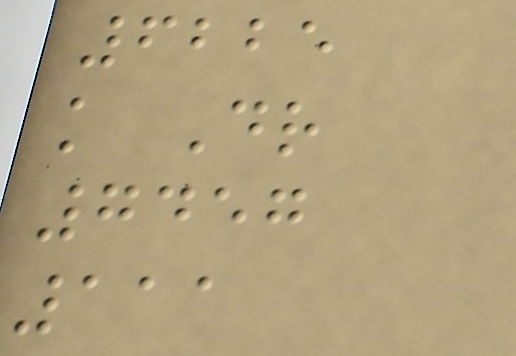6225
k Dr
7457
111
